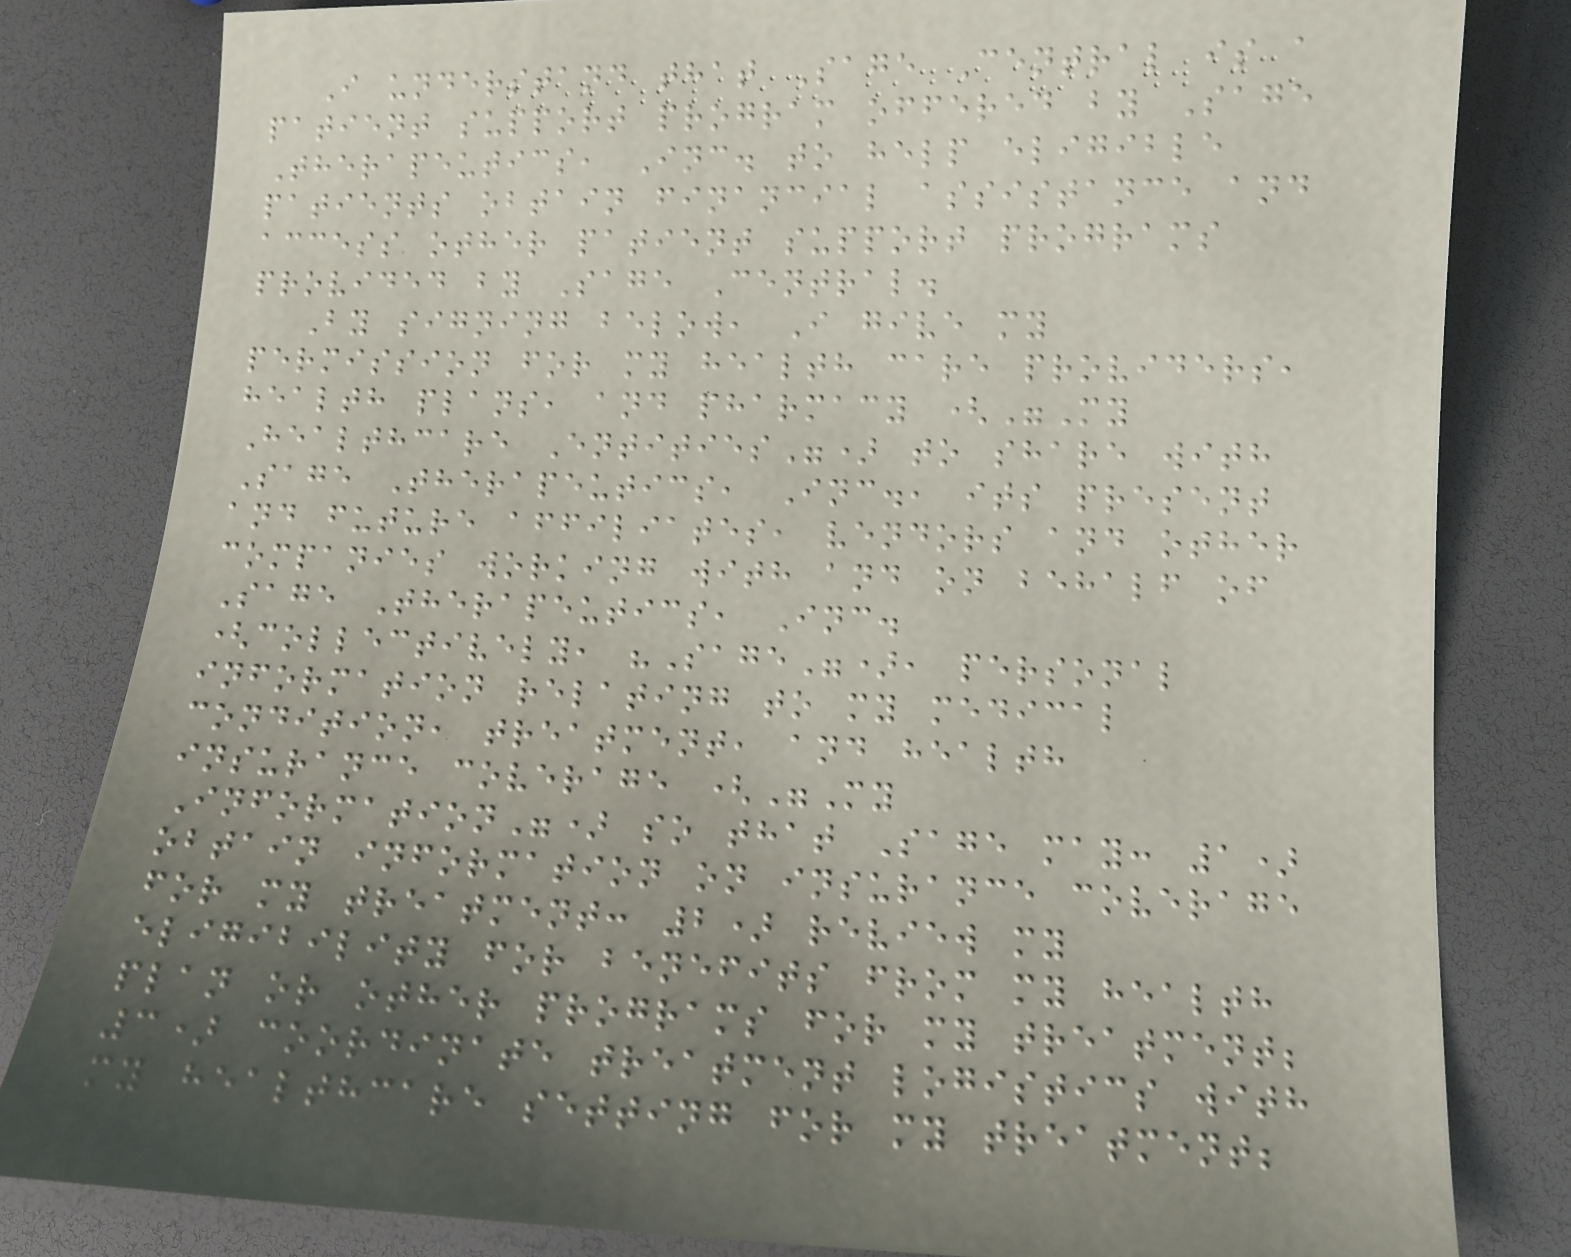I understand that Sage Central is a
patient support program offered by Sage
Therapeutics, Inc. to help eligible
patients obtain financial assistance and
access other patient support programs
provided by Sage Central.
By signing below, I give my
permission for my health care providers,
health plans, and pharmacy ("My
Healthcare Entities") to share with
Sage Therapeutics, Inc., its present
and future affiliates, vendors and other
companies working with and on behalf of
Sage Therapeutics, Inc.
(collectively, "Sage"), personal
information relating to my medical
condition, treatment, and health
insurance coverage ("My
Information") so that Sage may: 1)
obtain information on insurance coverage
for my treatment: 2) review my
eligibility for benefits from my health
plan or other programs for my treatment;
3) coordinate treatment logistics with
my healthcare setting for my treatment;
